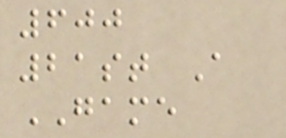600
21st A
GAME
